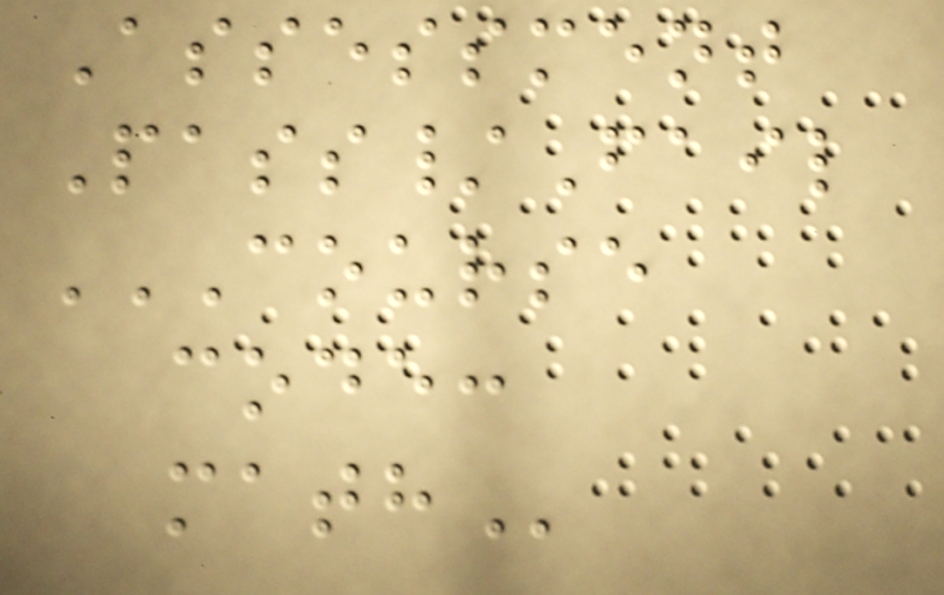Assessment
Pass/Fail
COURSE
CODE:
MATH
